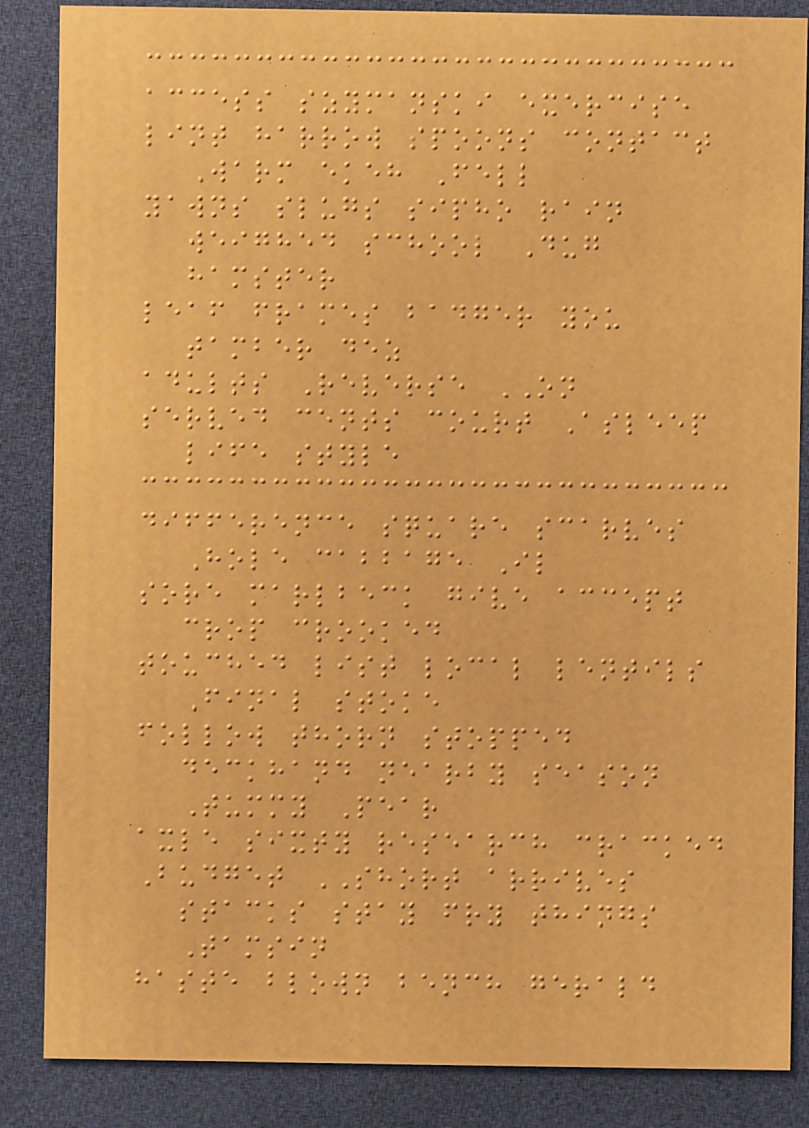access szymanski exercise
lint harrow spoons contact
Warm ekeh Fell
yawns slugs sipho rain
weighed school Dug
hamster
leaf frames badger you
tamber dez
adults Reverse ON
served cents court Asleep
life style
difference square scarves
Hole cabbage Il
sore marlbeck give accept
crop crooked
touched list local lentils
Final stoke
follow thorn stopped
deckhand nearby season
Tummy Pear
axle sixty research cracked
Budget SHORT arrives
stacks stay fry things
Tamsin
haste blown bench gerald
